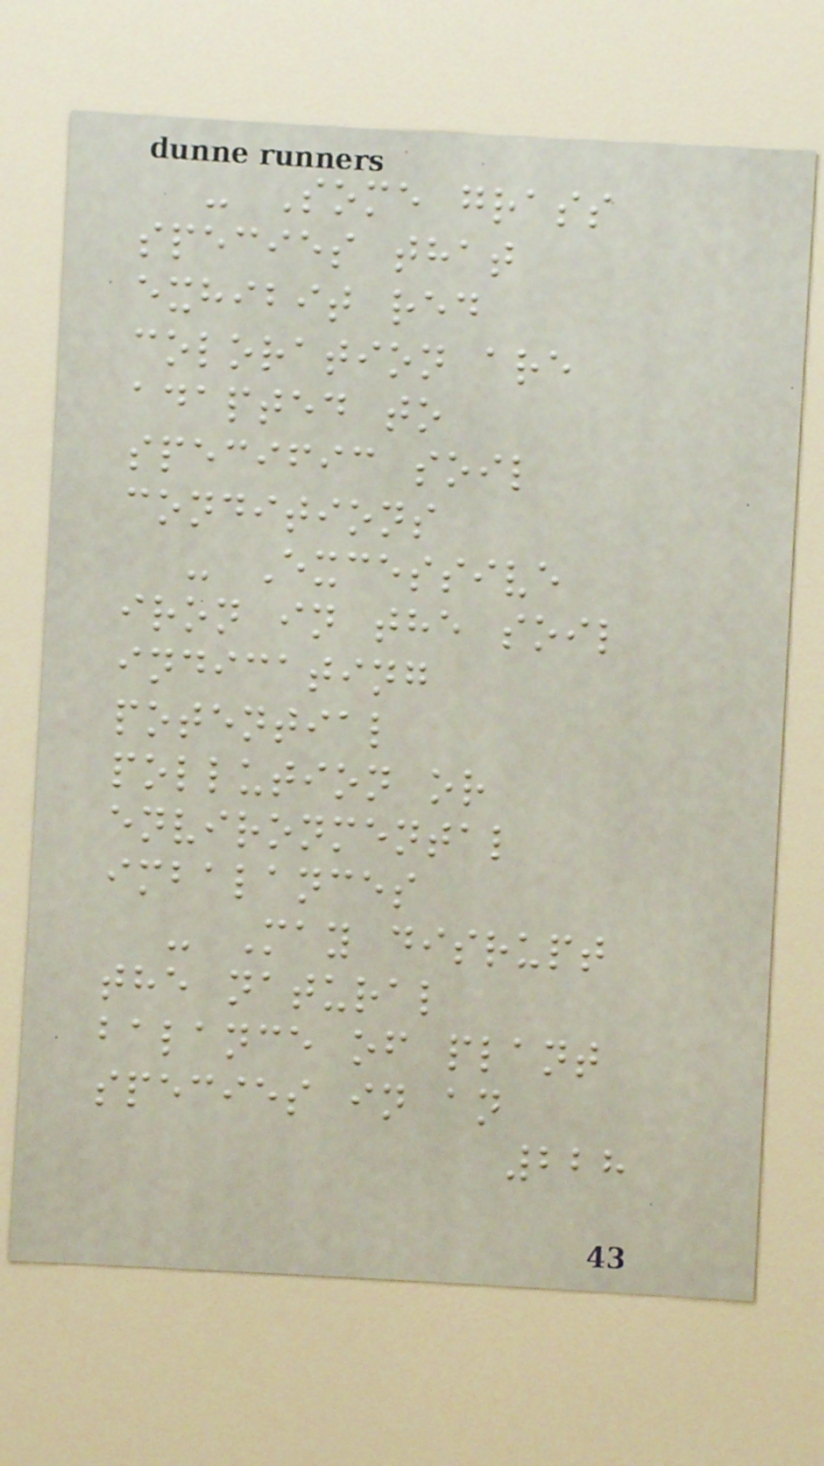- Some grass
species that
exhibit red
coloration are
adapted to
specific soil
conditions
- Excessive
iron in the soil
indicating
potential
pollution or
environmental
imbalances
- May disrupt
the natural
balance of plant
species in an
228
